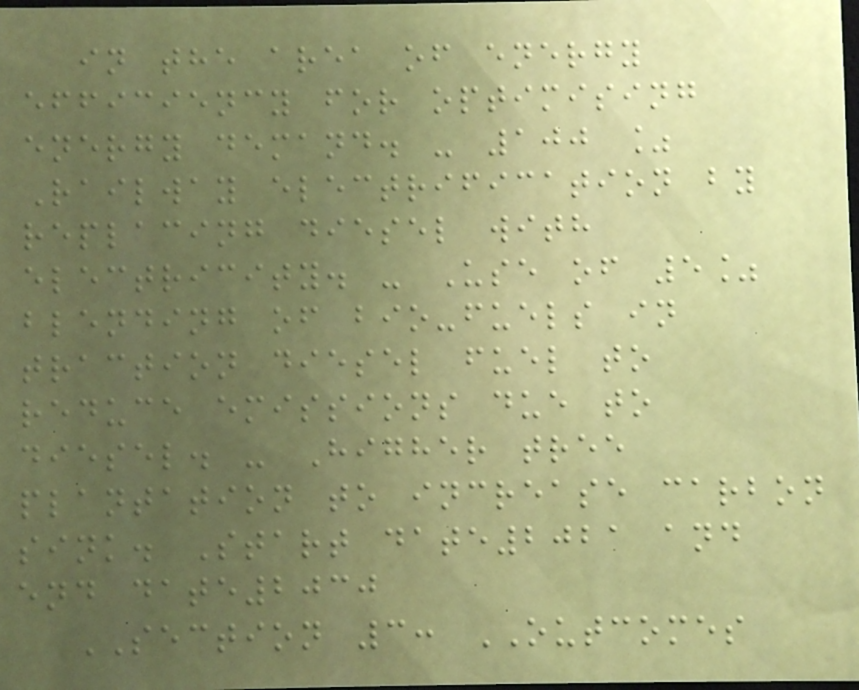in the area of energy
efficiency for optimising
energy demand. - 100 %
Railway electrification by
replacing diesel with
electricity. - Use of 5%
blending of bio-fuels in
traction diesel fuel to
reduce emissions due to
diesel. - Higher tree
plantation to increase carbon
sink. Start date2021 and
end date2030
SECTION 3: OUTCOMES
